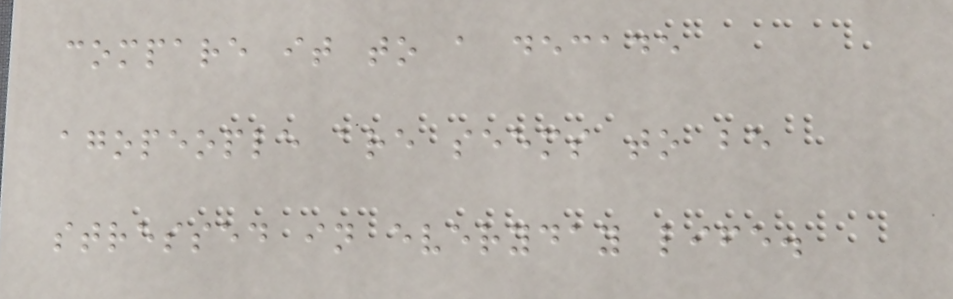compare it to a decade
agopeople are seems to be
stressed in everyday life.
